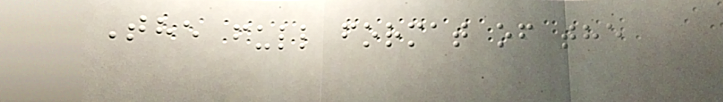The full format of the
